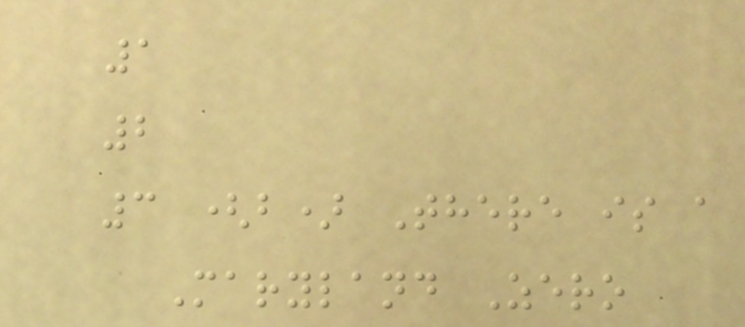1
2
3 (b) There is a
Maryland Zero
